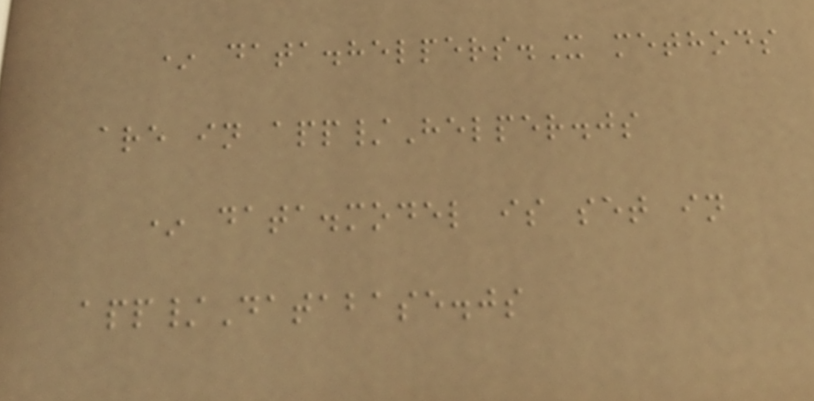* data.helpers.X methods
are in app/Helper.js
* data.model is set in
app/Database.js
